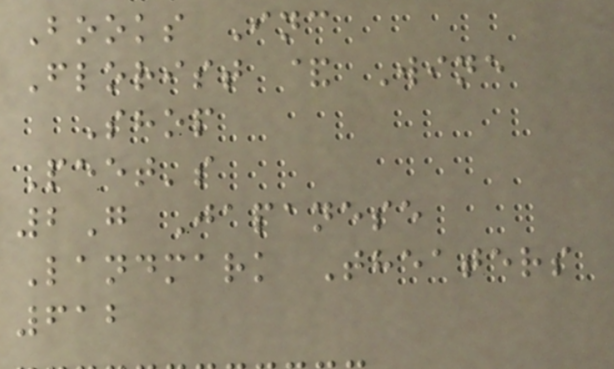Books Inc
Florist & Wine
Shop
Peet's
2G Japanese
Landmark Theaters
612
